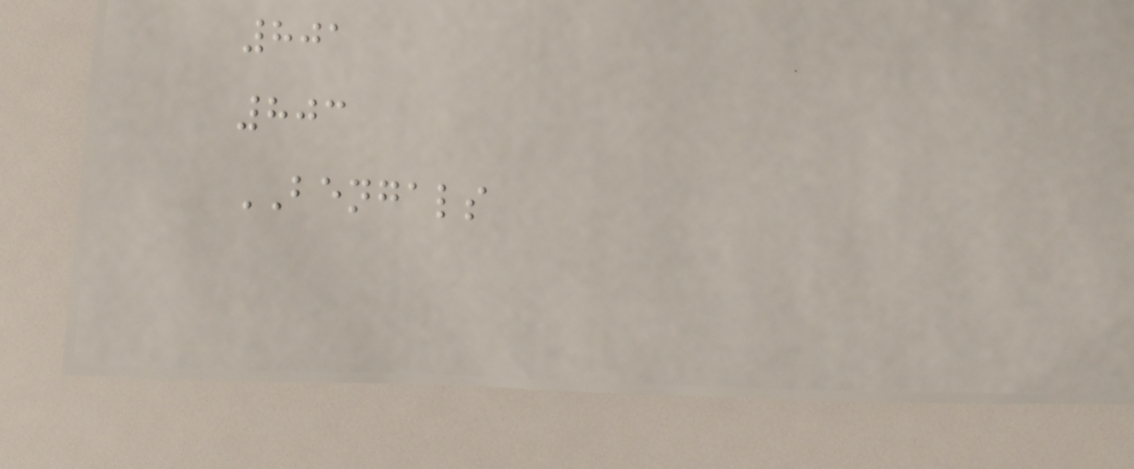801
803
BENGALS
